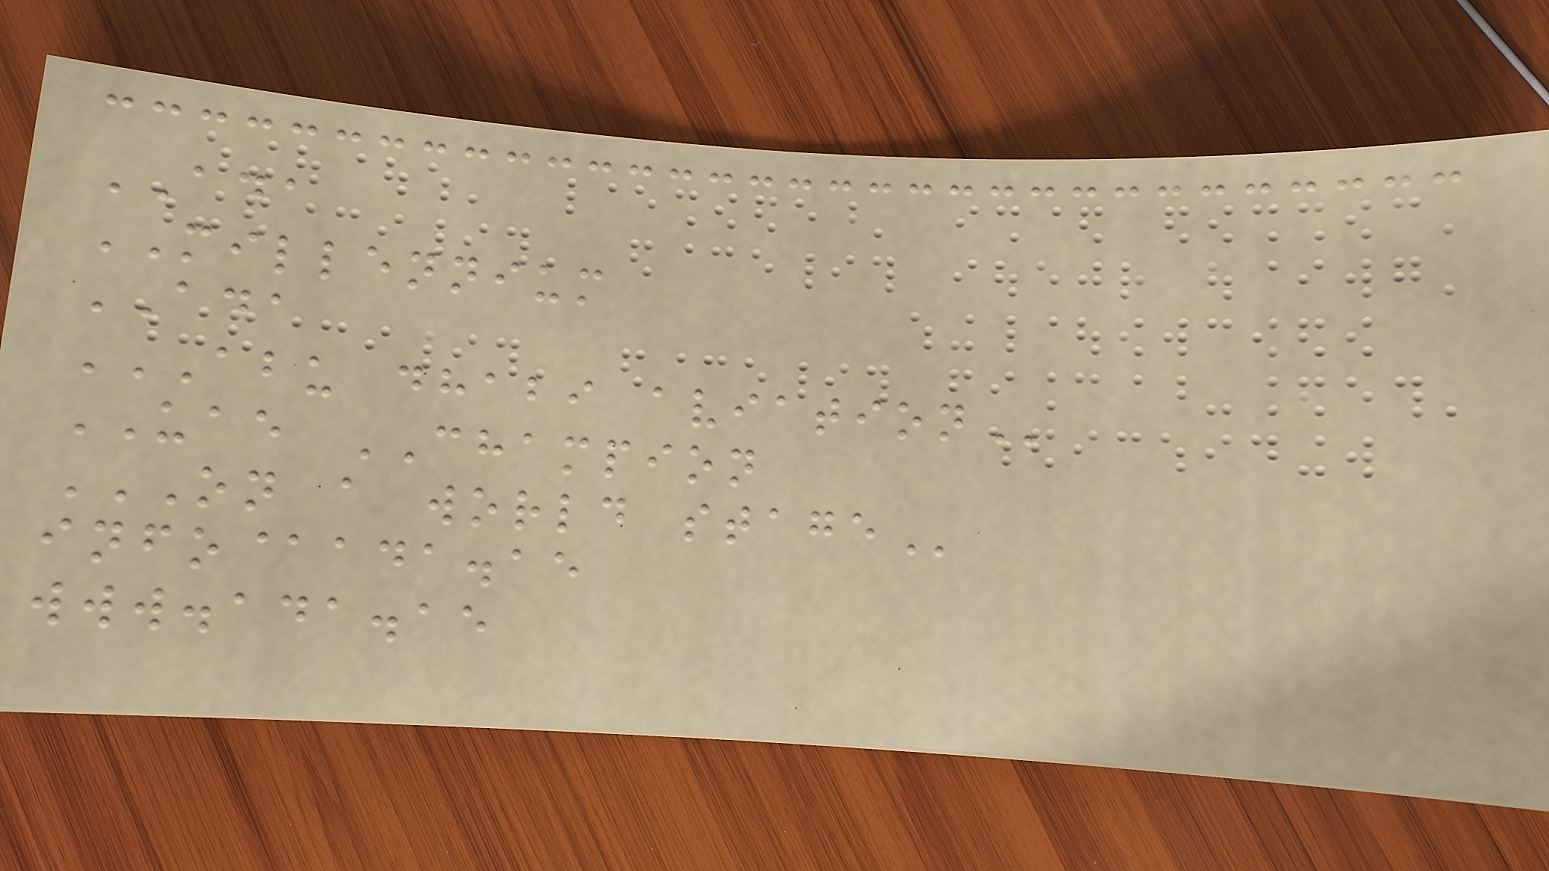ADA
MILLENNIUM
ADA
ABU DHABI AVIATION
UAE CHAMPION
ON A WORLD STAGE
info@ada.ae
www.ada.ae
